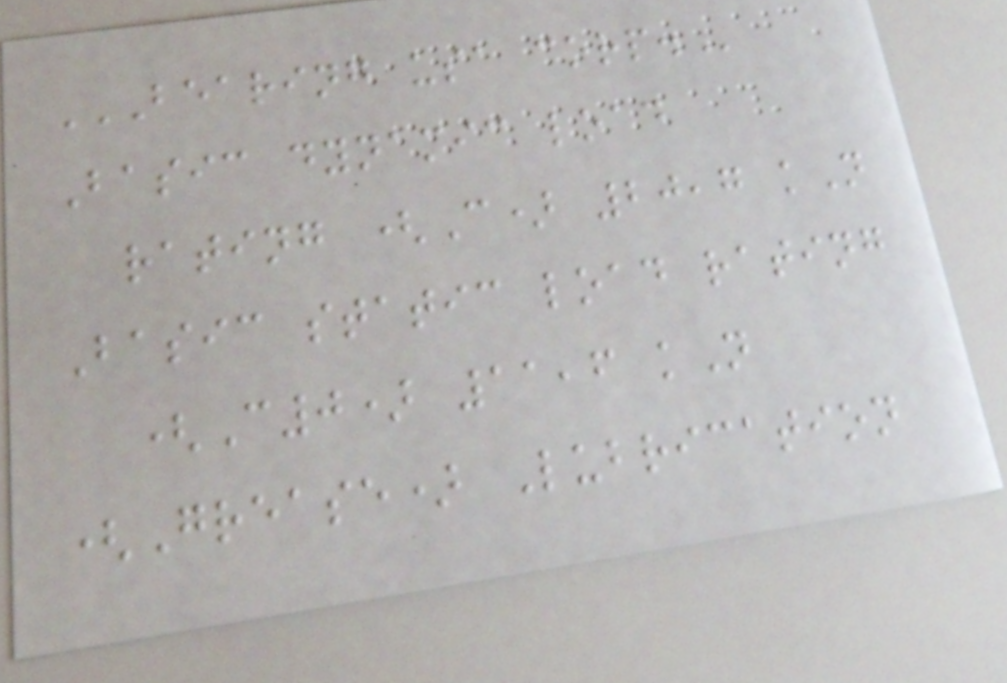BEARING USA CORP.
Basic dynamic load
rating (C) 20,7 kN
Basic static load rating
(C0) 11,6 kN
(Grease) Lubrication
